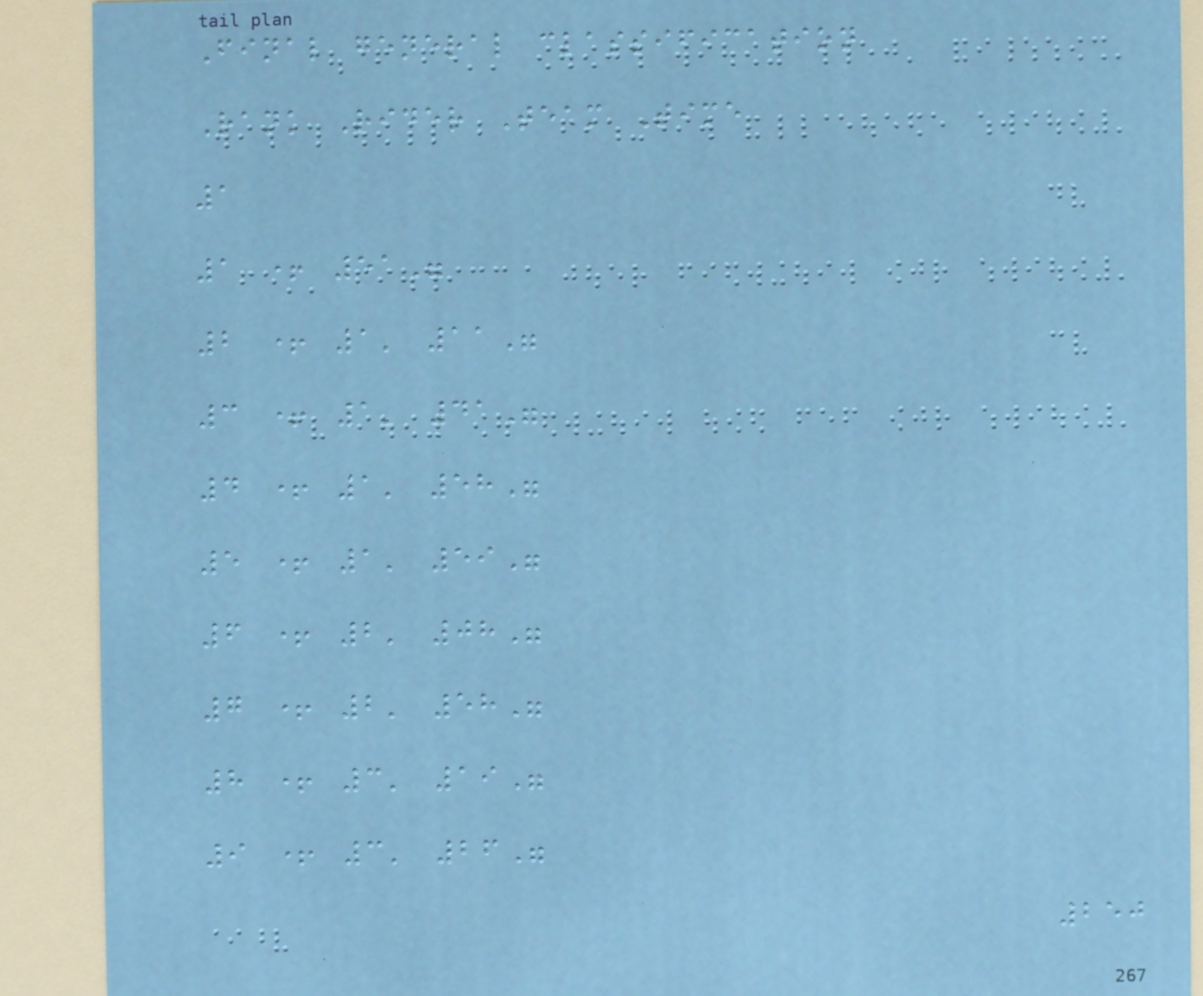Final general classification
Rank Rider Team Time
1
1 + 51"
2 + 1' 11"
3 + 1' 41"
4 + 1' 58"
5 + 1' 59"
6 + 2' 08"
7 + 2' 58"
8 + 3' 19"
9 + 3' 26"
250
